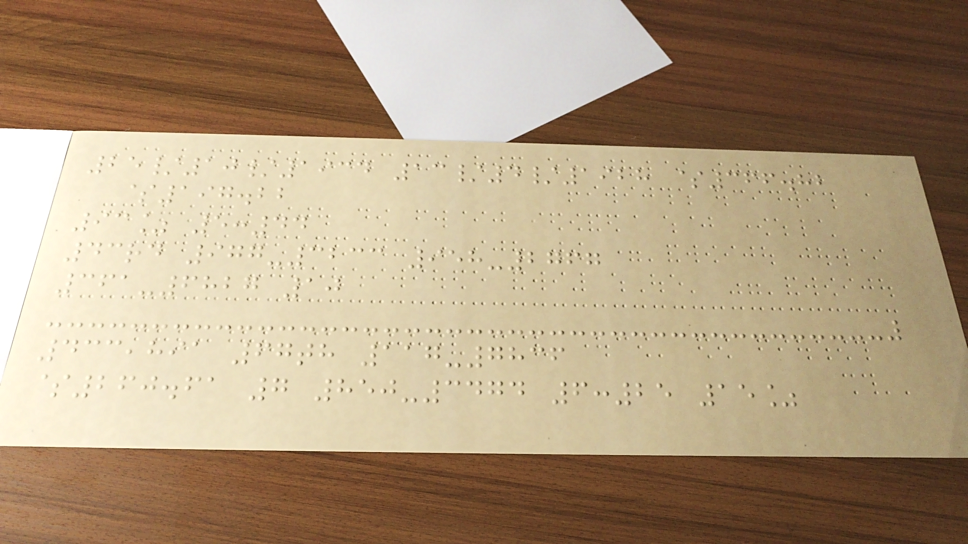25/10/1934 13/4/1928 $366.82
$197.22
93% 5:44
43rd 977-3233 958-2767
361-6827 10
433,891 67th 117-7836
$260.61 7 850-3474 6:25 15%
